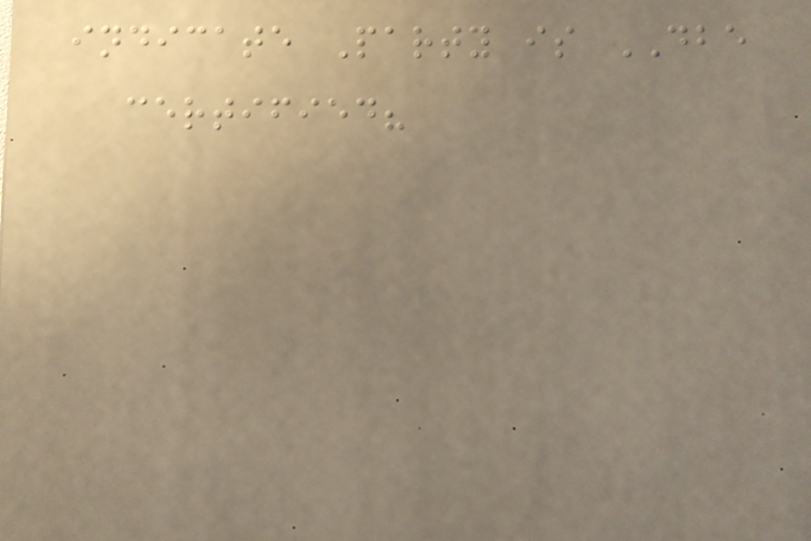indicate Party is DBE
certified?
